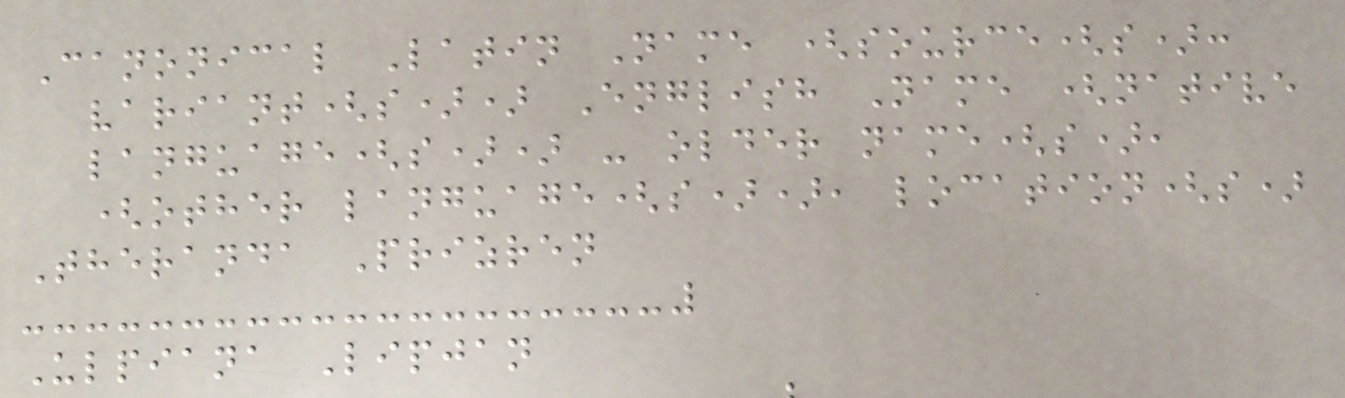Canonical Latin Name (source(s):
variant(s)) English Name (native
language(s)) - older name(s),
(other language(s)), location(s)
Theranda Prizren
Ulpiana Lipjan
